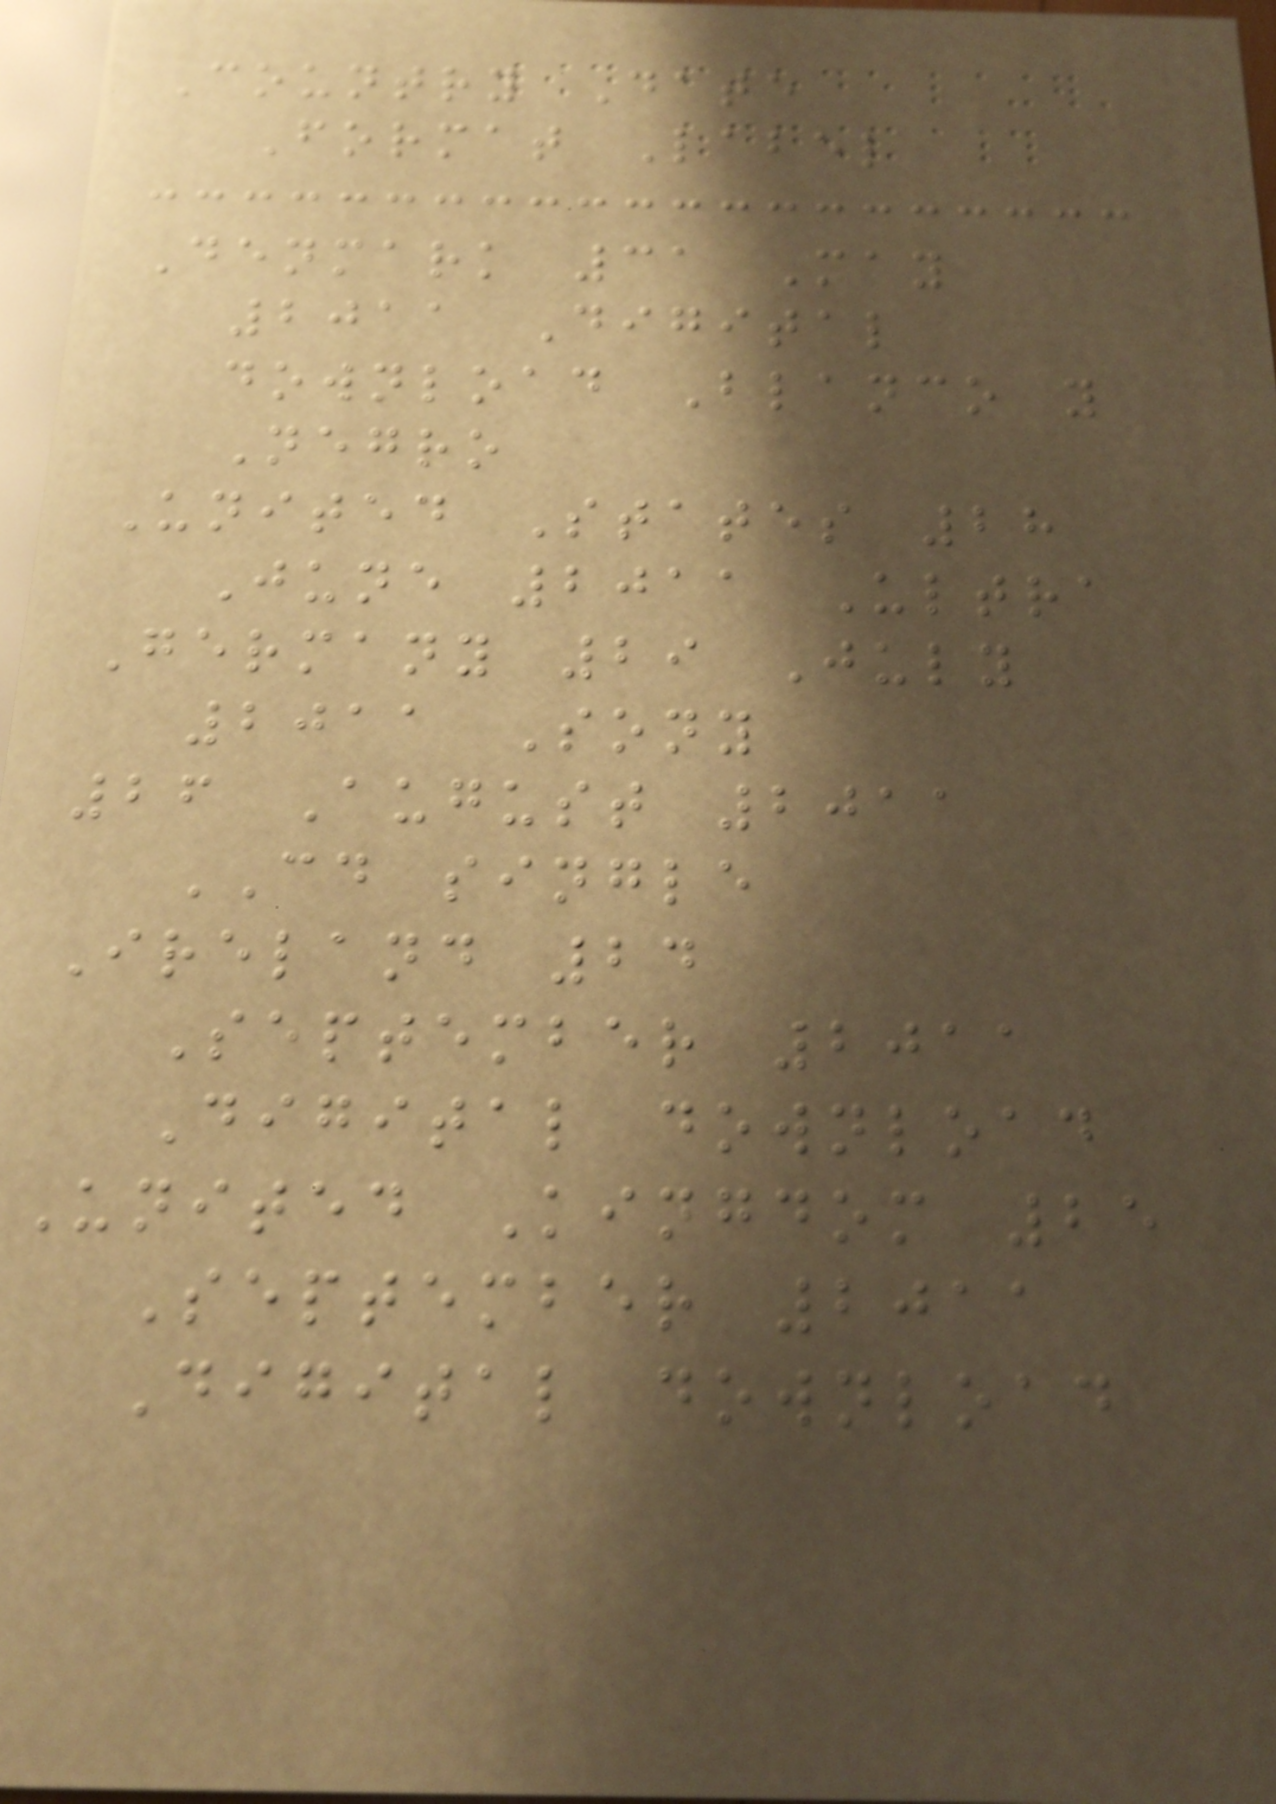Country Date
Format Label
Denmark 31 May
2011 Digital
download Blanco y
Negro
United States 28
June 2011 Ultra
Germany 29 July
2011 Sony
26 August 2011
CD single
Ireland 24
September 2011
Digital download
United Kingdom 25
September 2011
Digital download
